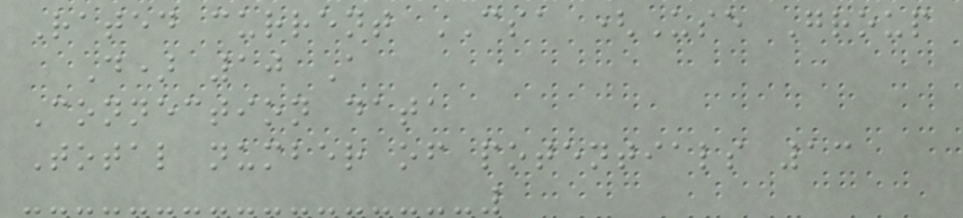Rated current CSA (Use Group
D) 10 A
Connection data
Total number of potentials 13
